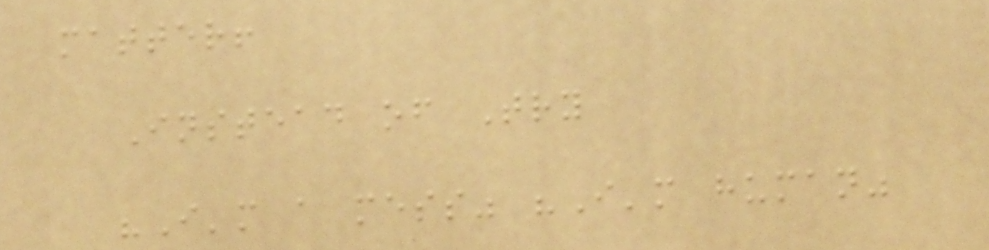matter!
Instead of Try
"I'm a mess" "I'm human"
